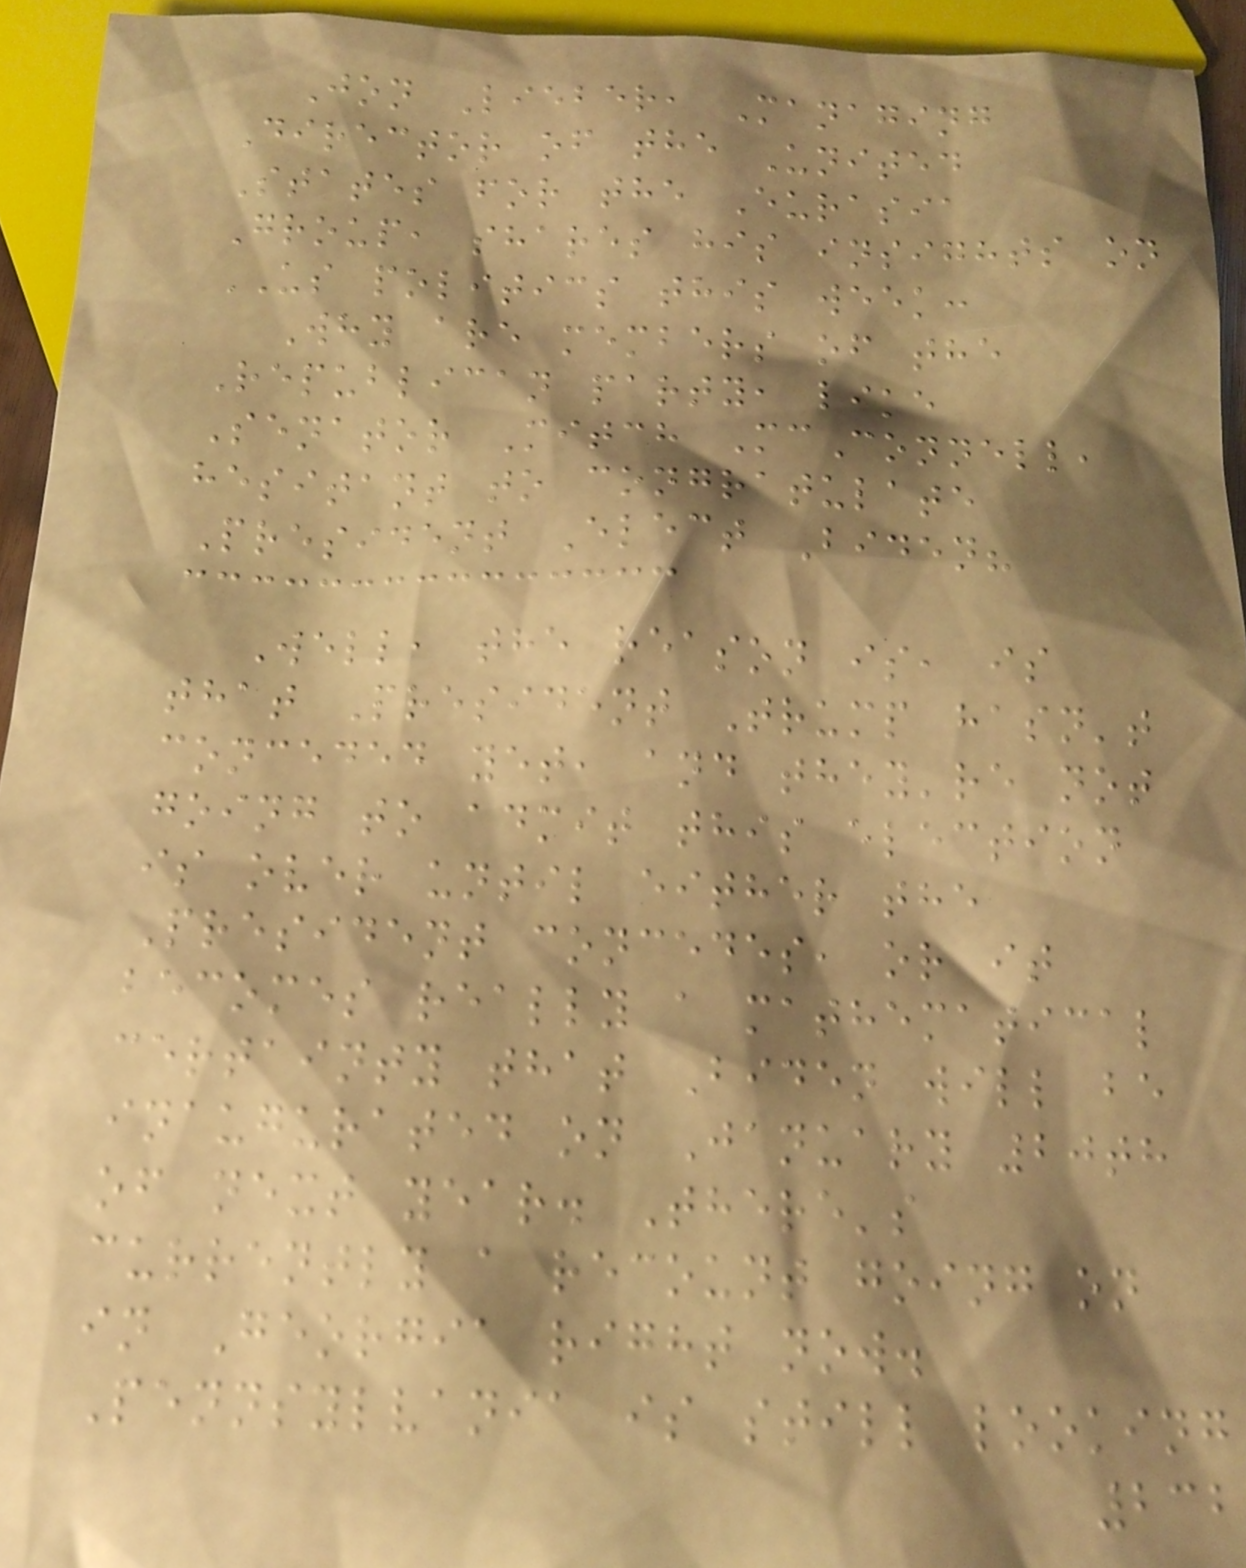Jon Lieber, Managing
Director of the United
States for the Eurasia
Group, shares his insights on
US politics this week:
Why are members of the
Republican party, like
Senator Mitch McConnell,
hesitant to congratulate
President Elect Biden?
Well, the reason is, is
that President Trump hasn't
conceded yet, and they're not
going to admit this election
is over until either the
President concedes, or it
becomes really a mathematical
certainty that Biden will be
inaugurated on January 20th
of next year. There's
currently a recount going on
in Georgia right now.
Pennsylvania is still looking
232
